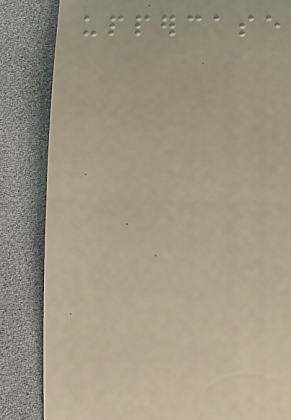uppercase
